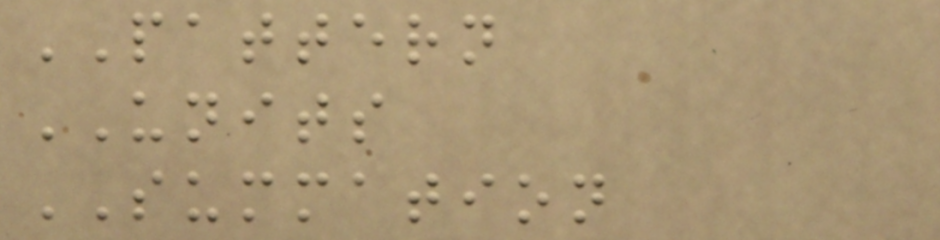PATTERN
UNITS
SUMMATION
